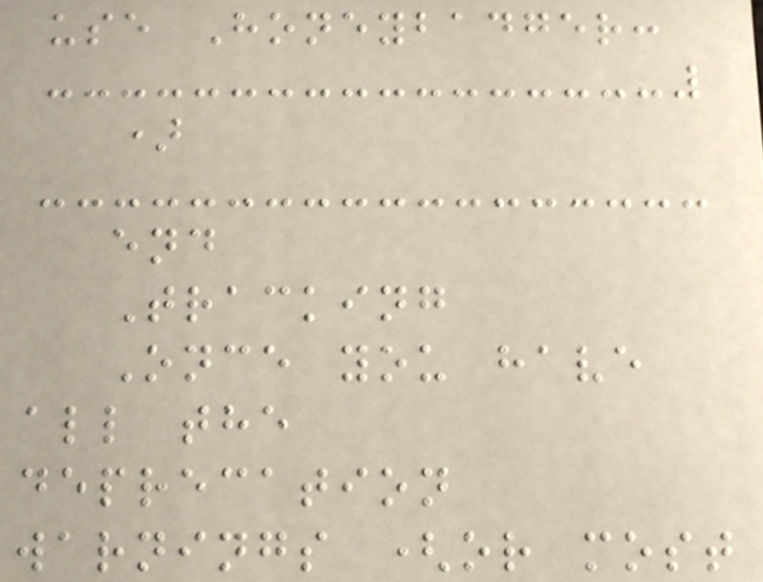use Honeybadger:
)
end
Tracking
Once you have
all the
deprecation
warnings (or most
